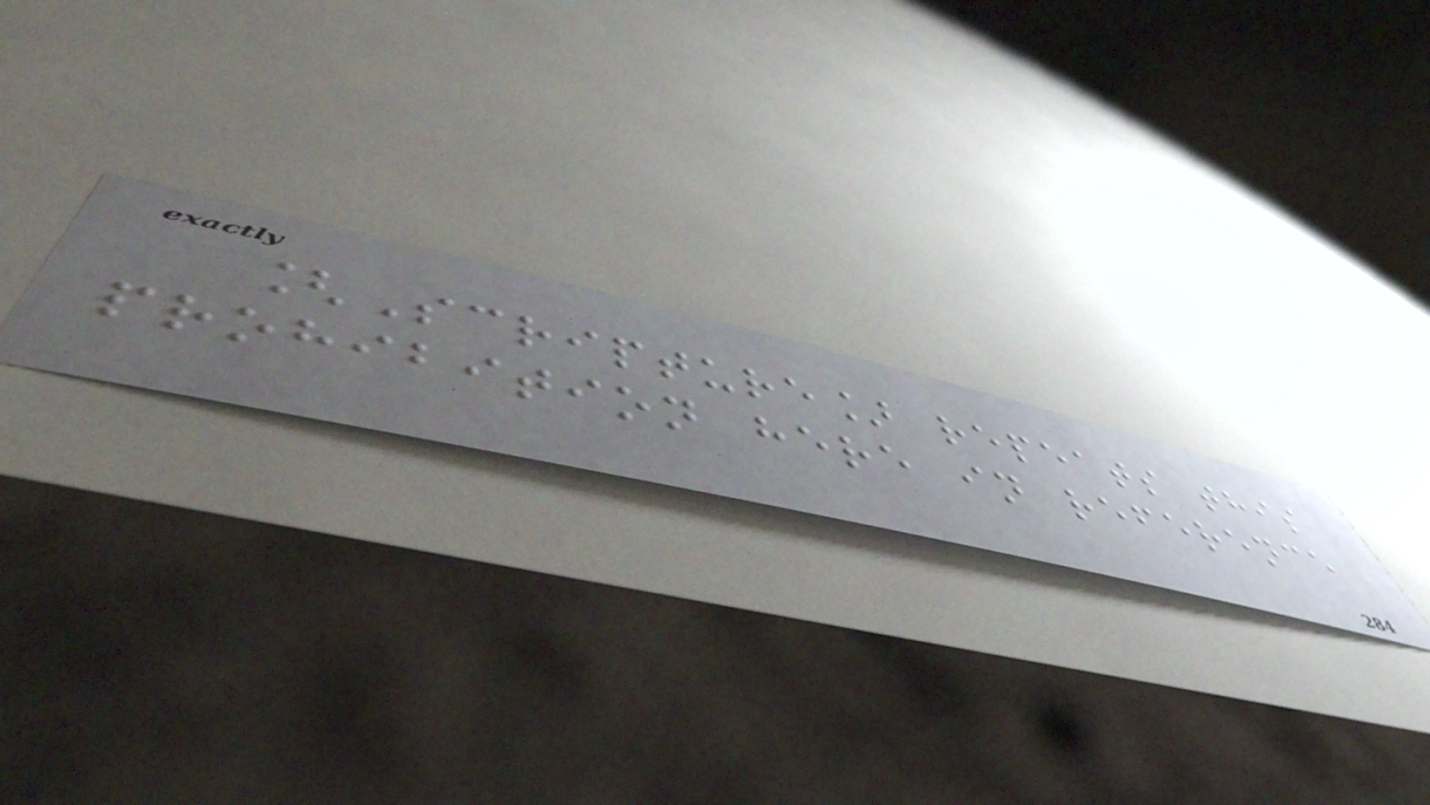[Scripture] repeats this
prohibition here in reference
